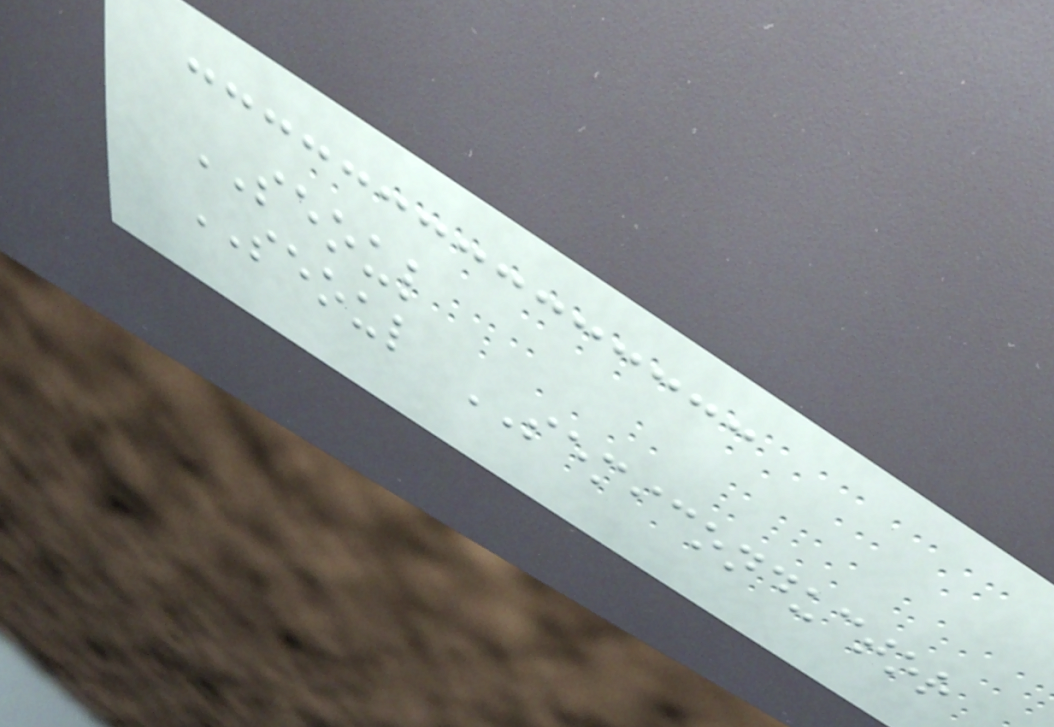SEOUL
SEOUL SEMICONDUCTOR
